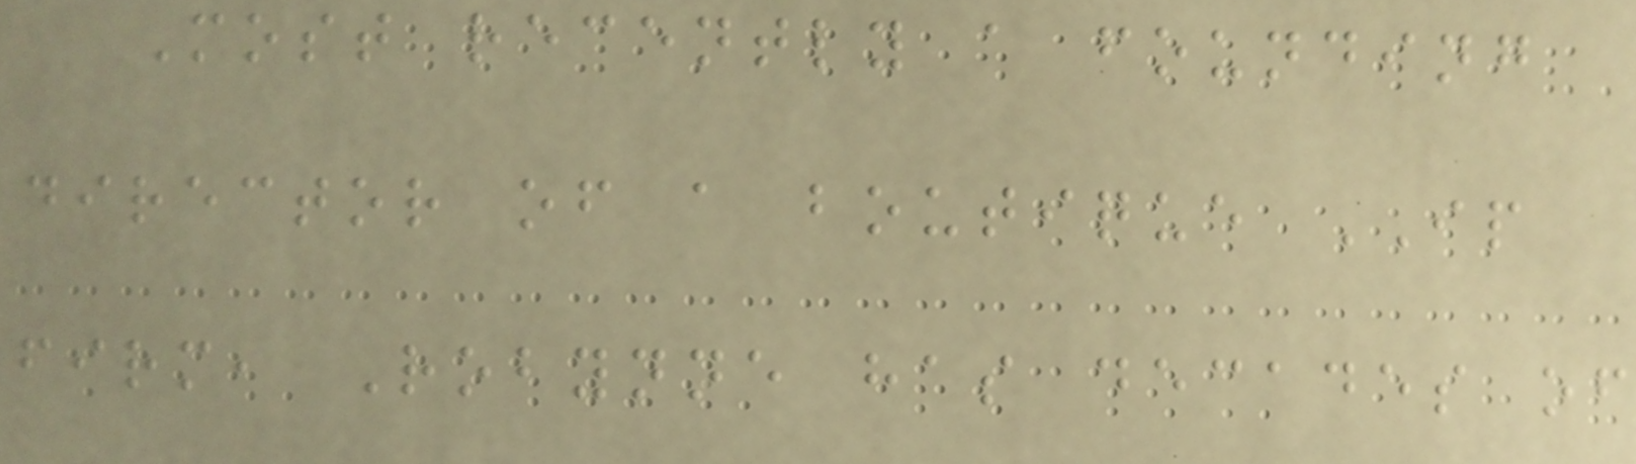Most recently a founding
director of a boutique IP
firm, Robynne has decades of
